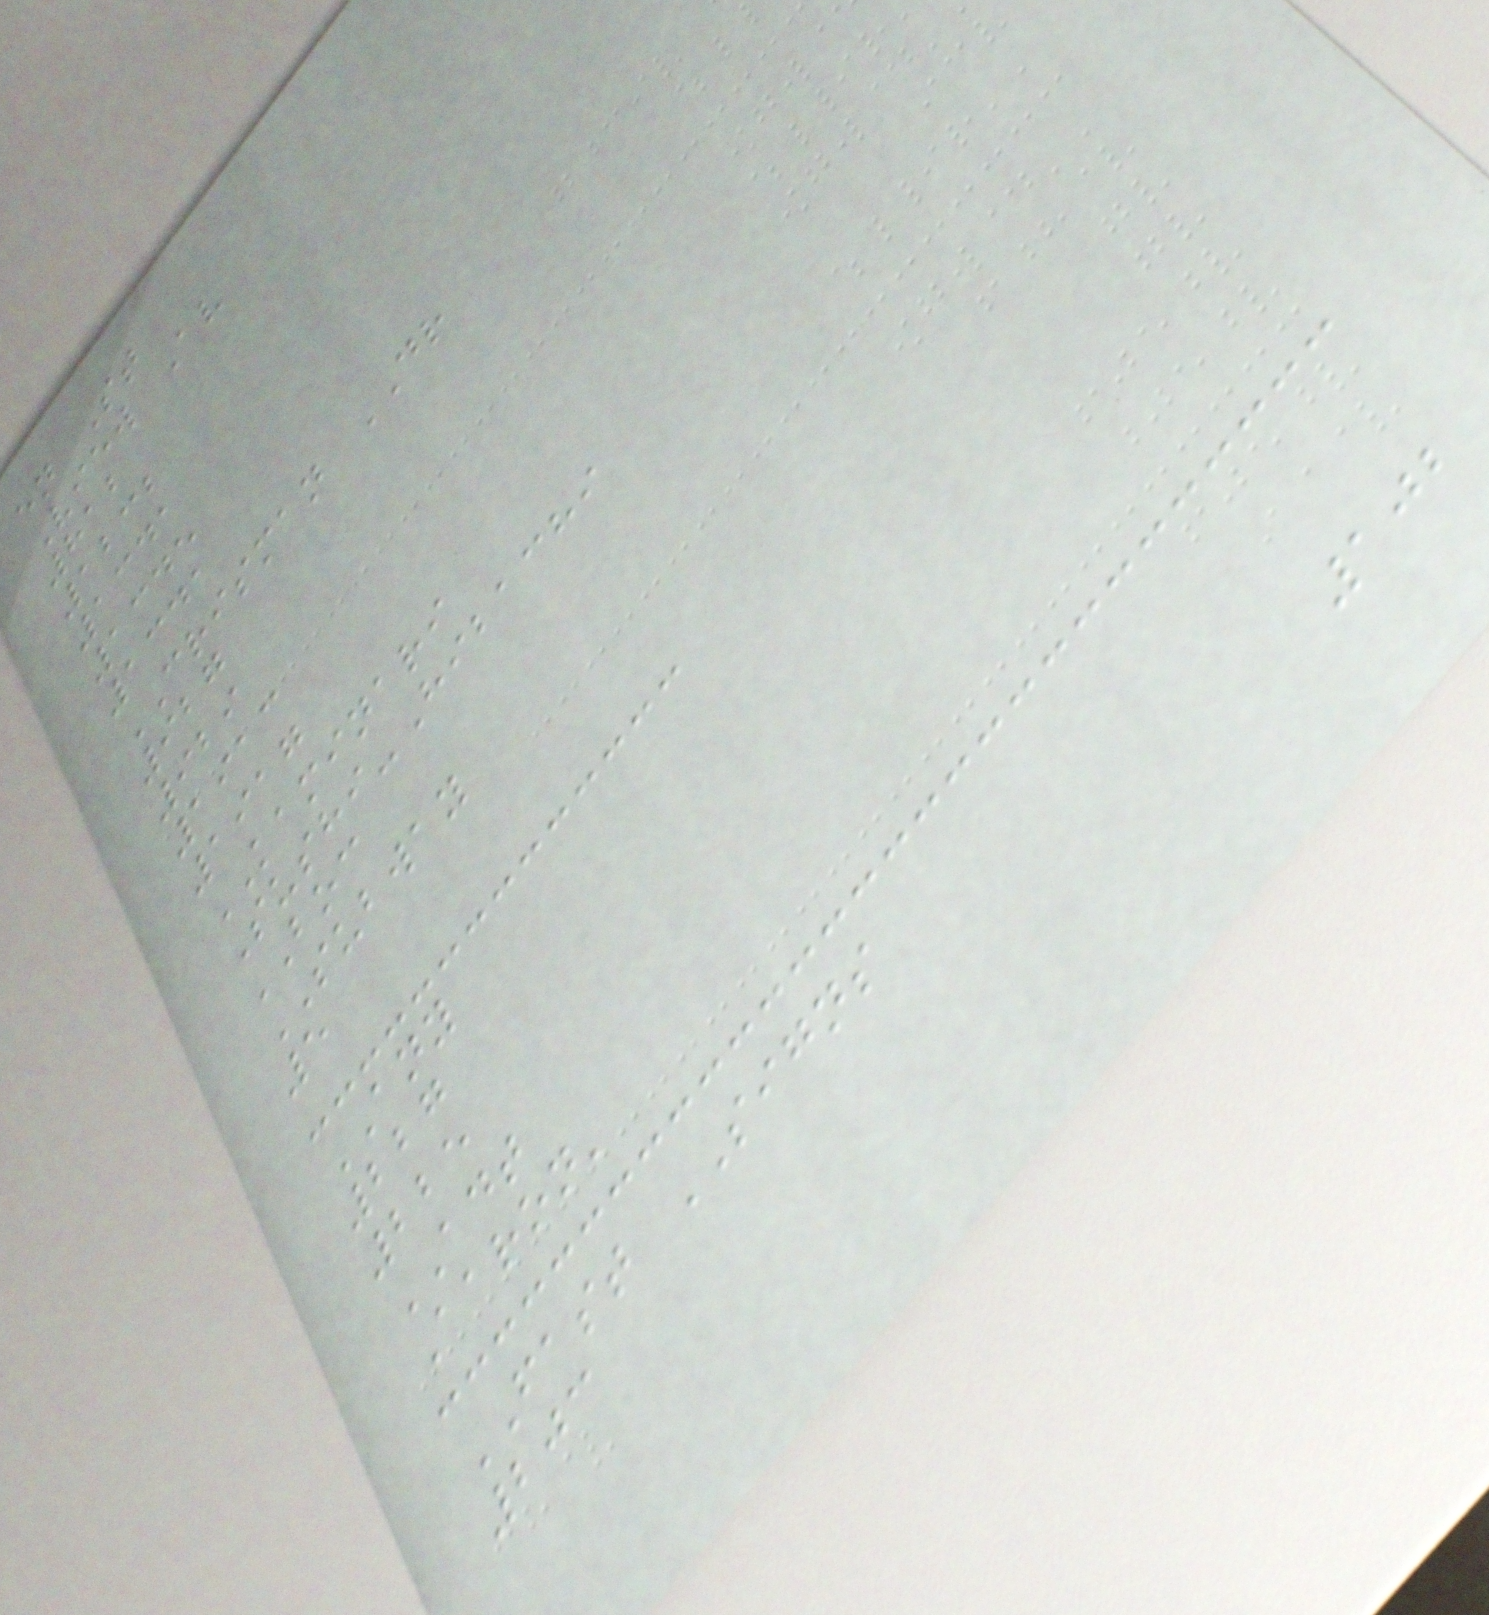en St
View Av
812
1232
1341
1345
1341
CRISMAN DR
927
929
1913
1917
KAMINARI
Sushi-Hibachi
BOC
SUBWAY
5
ANY
227
225
ADT
Aaron'
FAST SIGNS
203
102
